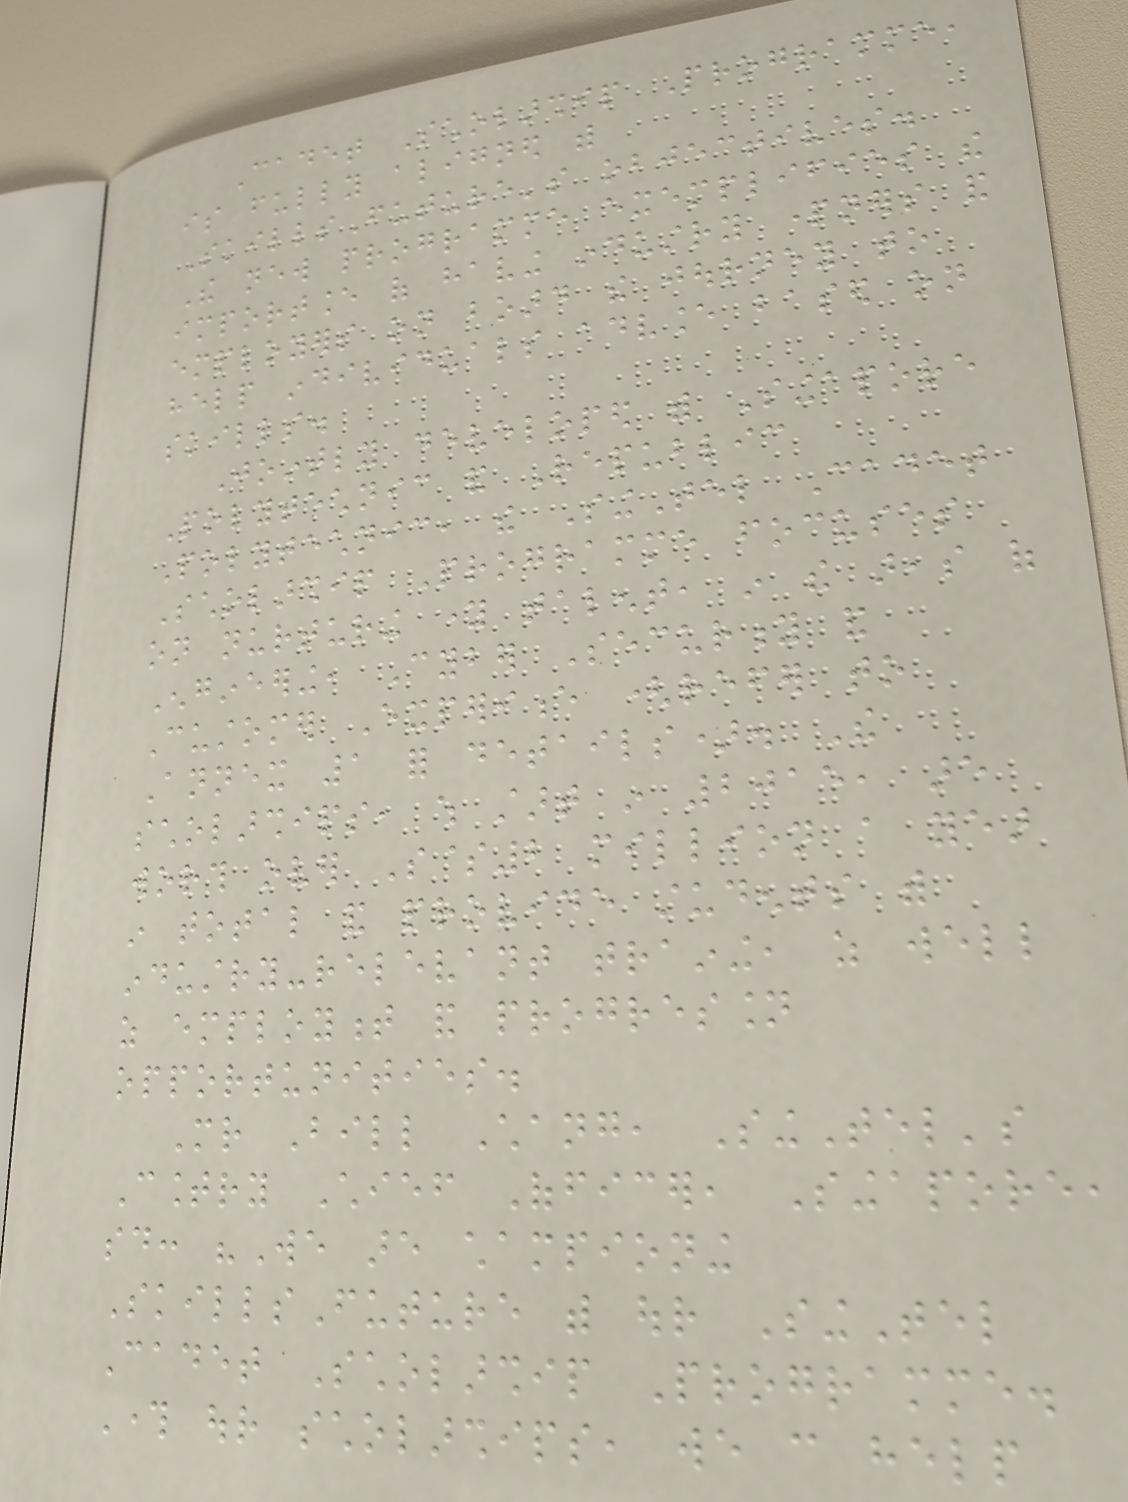Cadet Scholarship Programme,
is fully aligned with
SkillsFuture's objectives.
The new programme exemplifies the
importance of having industry partners and
employers on board the journey to
help individuals advance based on
skills.
Jointly developed with Singapore
Polytechnic and Republic
Polytechnic, the SingTel Cadet
Scholarship Programme focuses
on nurturing young talent, in the areas of
Engineering, Cyber Security and
Customer Experience (refer to
Annex 1 for details). The
scholarships, which start in 2015, are
worth over S$2 million a year
in total and provide students with
industry-relevant training, as well
as employment and progression
opportunities.
Mr Bill Chang, SingTel's
Country Chief Officer, Singapore,
said: "We are championing
SkillsFuture with our SingTel
Cadet Scholarship Programme.
Through our scholarships, we can help
